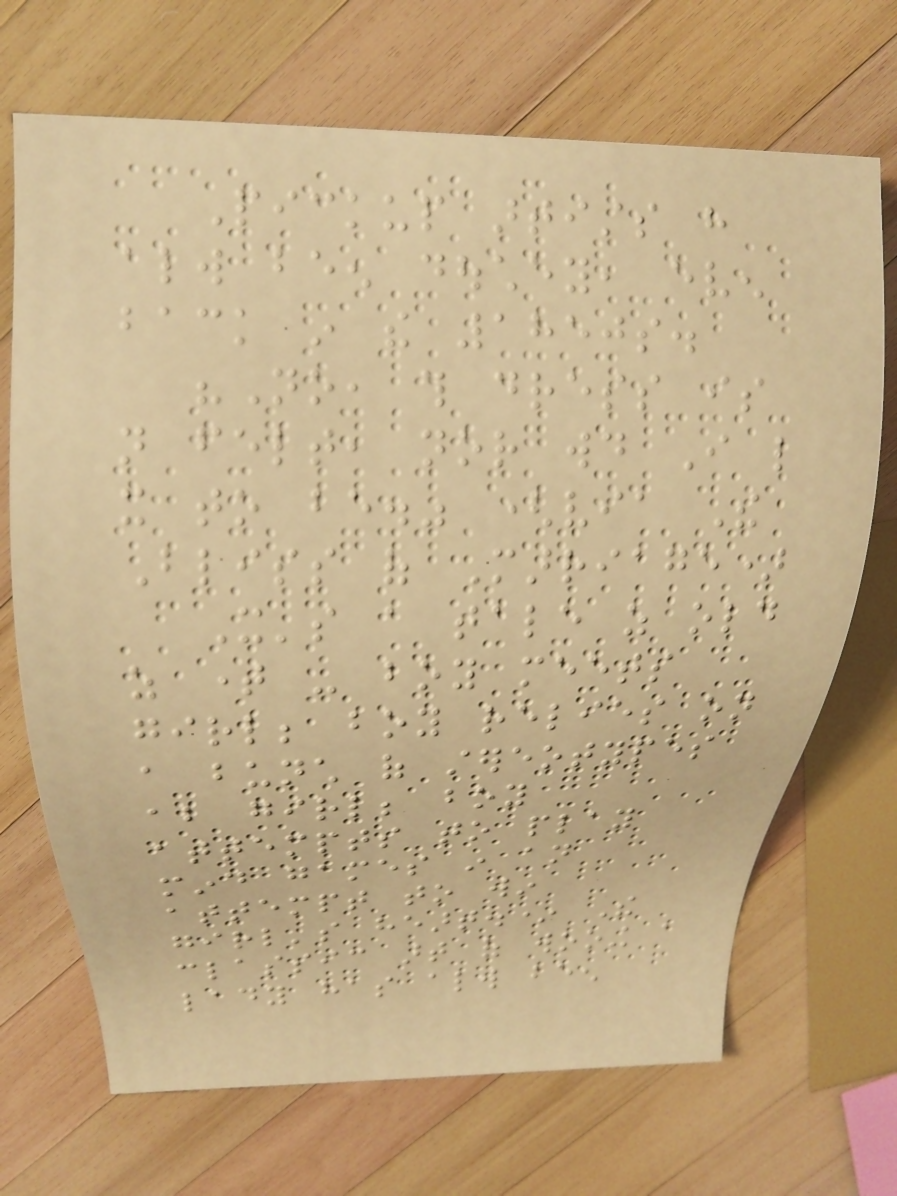Pickup artists have
always been douchey, even
back in the 1850s.
"No, this dress is
not felt, nor would I like
it to be." (via The
Bliss of Marriage)
It's a tale as old
as time - boy meets
girl; boy relies on
a bunch of stereotypes
about girl; boy
attempts to play
mind games in an
attempt to win
girl's heart.* The
classic art of wooing a
lady has always been
